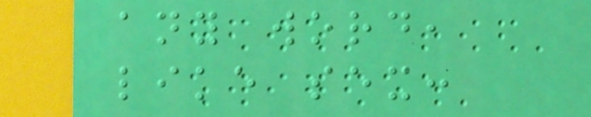any word,
like sex:
